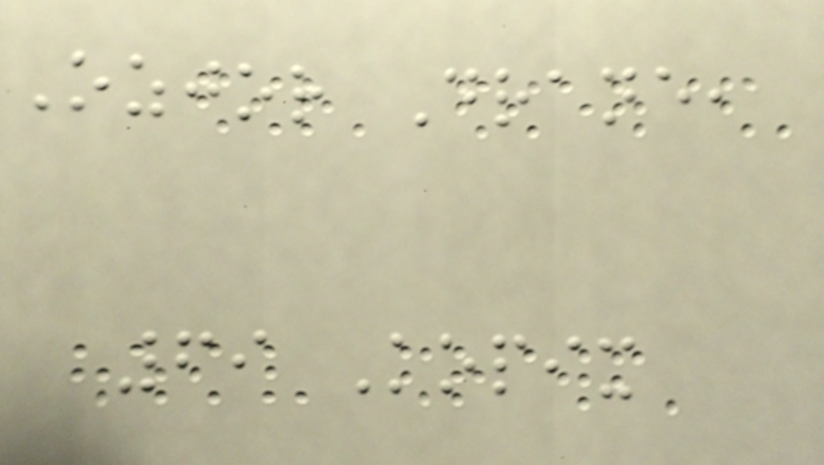Ozjor Drane,
69 Kopix
